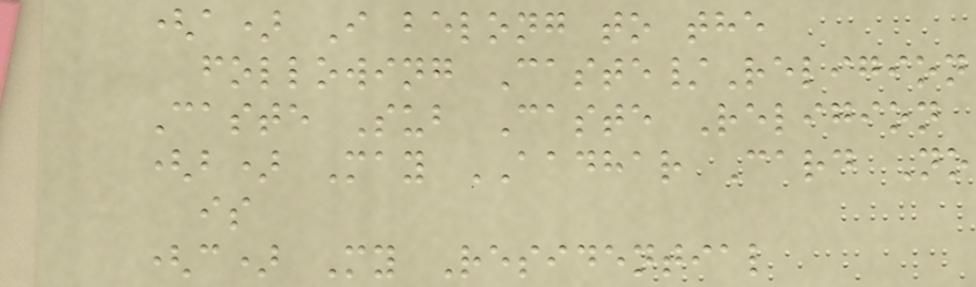(a) I belong to the
following Caste/Religion
Caste Sub Caste Religion
(b) May AADHAR Card No
is
(c) My Residential
